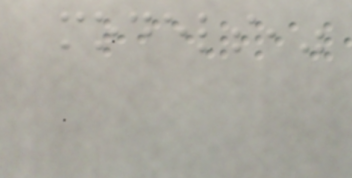models,"
